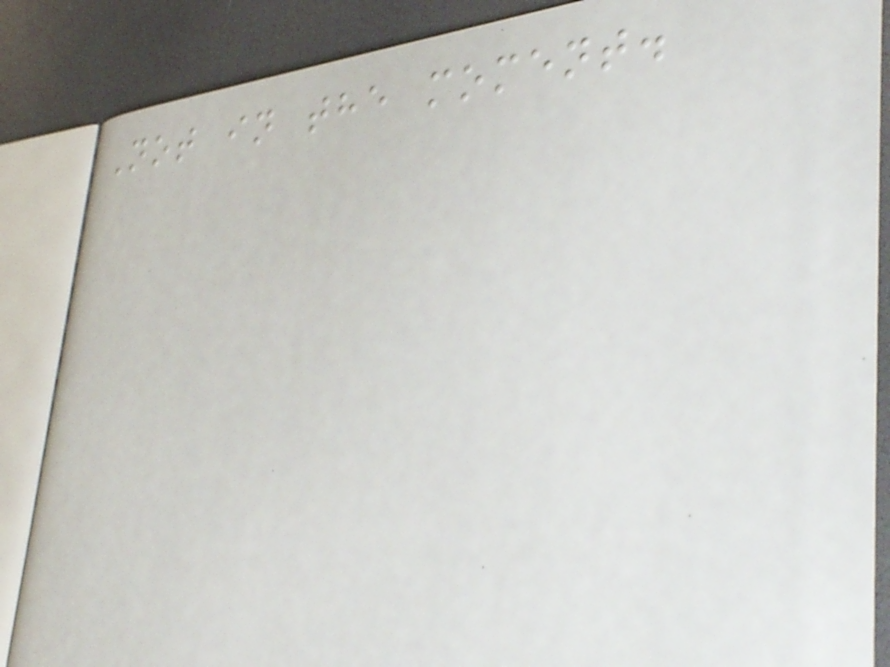Not in the moment.
